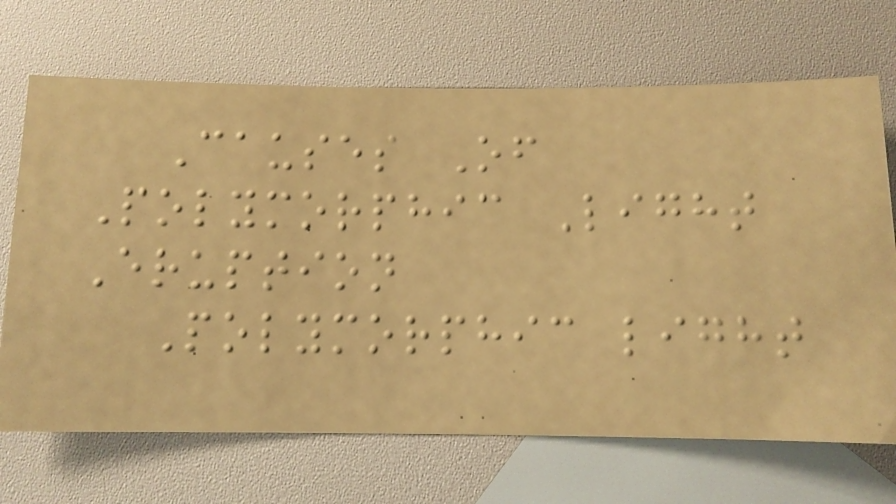Causes Of
Polymorphic Light
Eruption
Polymorphic light
